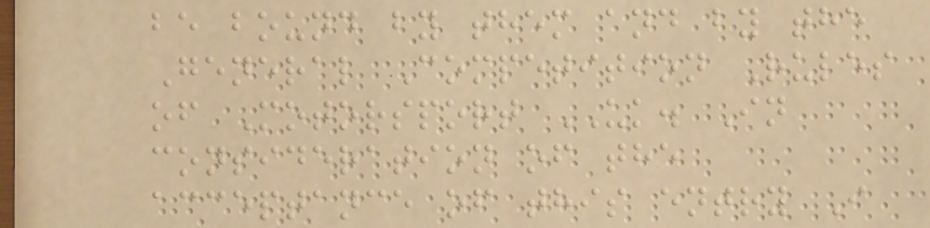be bound by them and by the
General Competition Rules
of Motorsport UK. In
consideration of the
acceptance of this entry I
